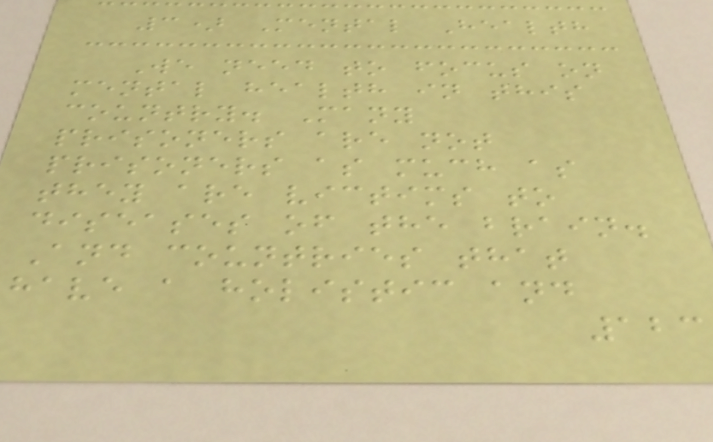3) Mental Health
We need to focus on
mental health in this
country. Many
prisoners are not
prisoners as much as
they are victims to
diseases of the brain.
And countries that
have a holistic and
123
